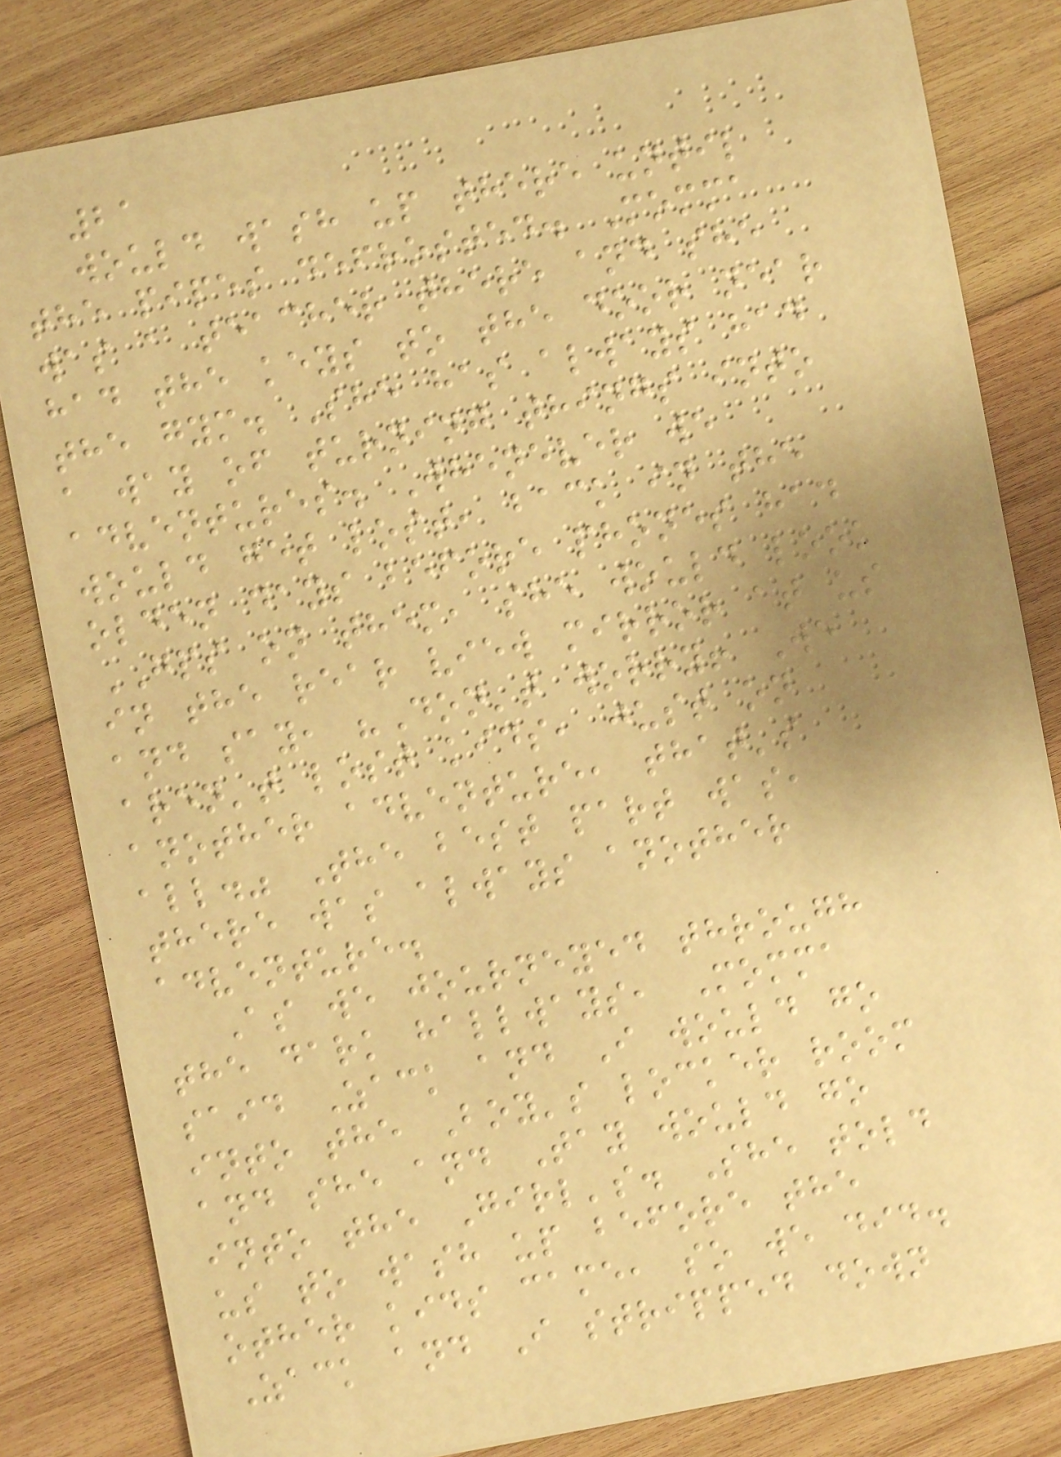21
would wash up there until
the pipes defrosted. Momma
was a teacher there and she
had the keys to the door near
the gym. She has always had
a way of turning things into
adventures. Whenever we
would get lost, back in the
olden days before phones had
GPS on them, she would look
in the rear view mirror at us
and say, "Don't worry! We
aren't lost kids, just on
another adventure, that's
all." The best part was,
there was always another
adventure.
As we journeyed through
the dark hallways, Momma
said Zack and I would go
into the Boy's locker room
and she and Tay would go
into the Girl's. She told
us to wash up before the
other kids came, so we did.
Zack and I stripped down
